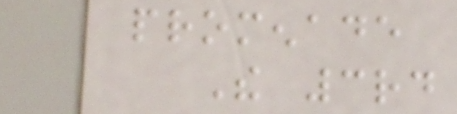promenade
The 3rd
